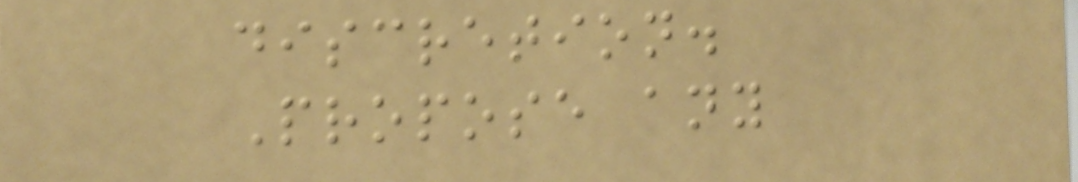discretion.
Propose any
